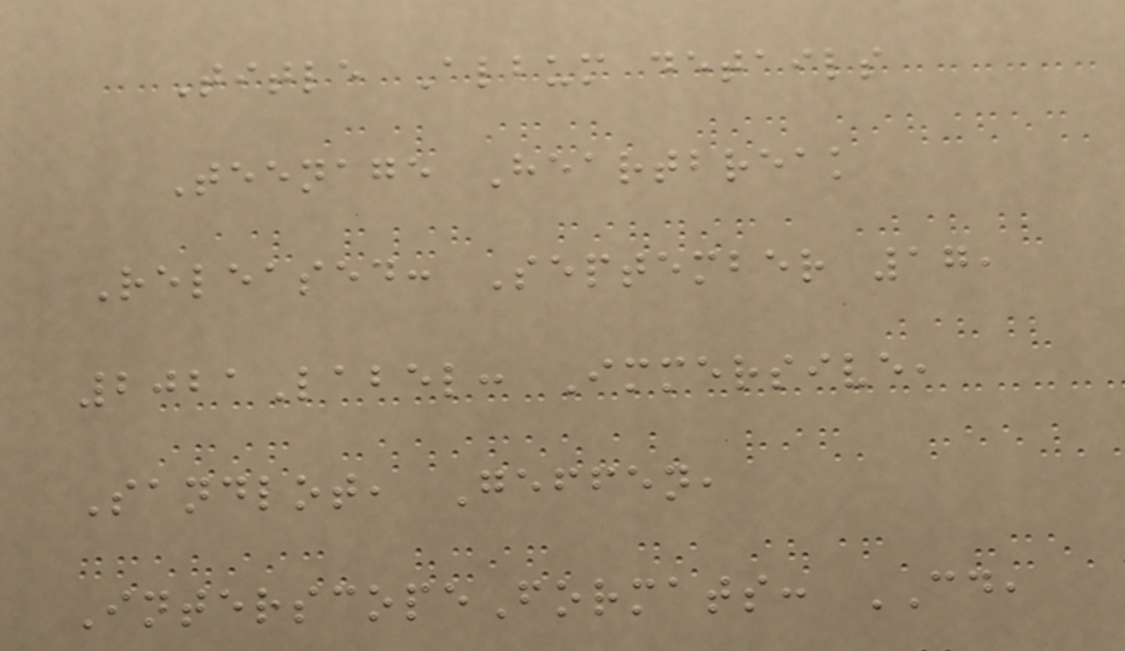Title Album details
Teenage Heartbreak
Released: September 17,
2021Label: Immersive,
Sandlot, Geffen,
InterscopeFormats: CD,
